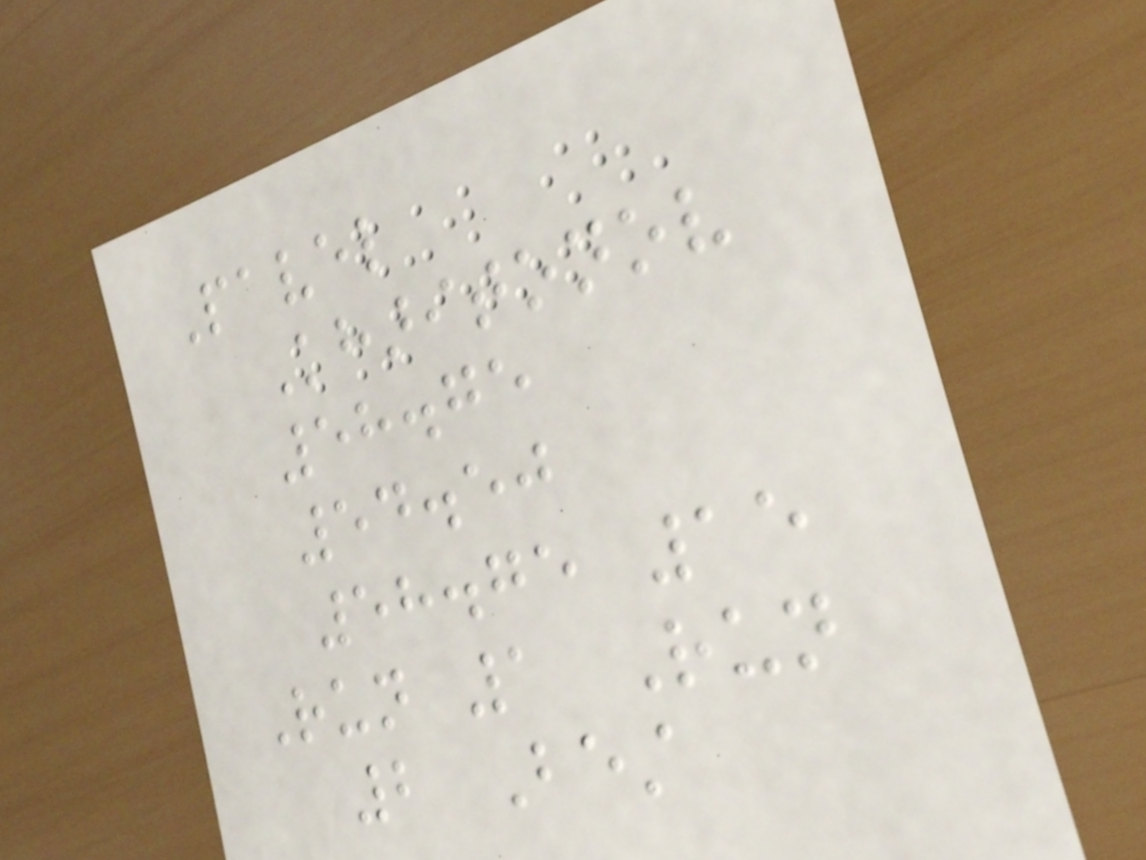Pavel
Kharitonov
58.75
54.50
58.75 15
Run 1 Run
2 Best
